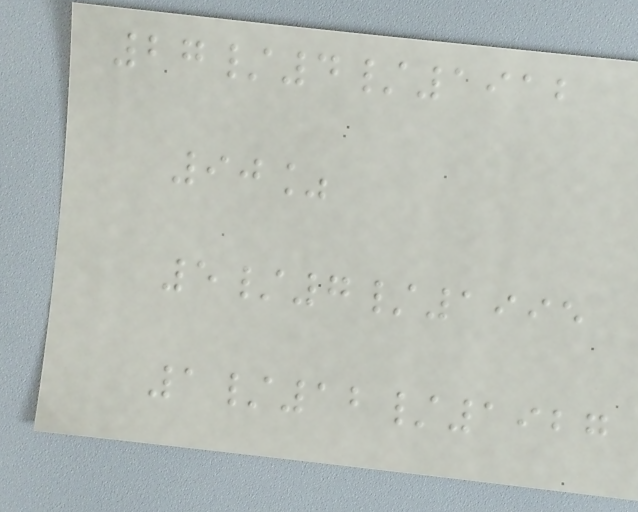27/4/1912
90%
5/7/1995
1/12/1927
